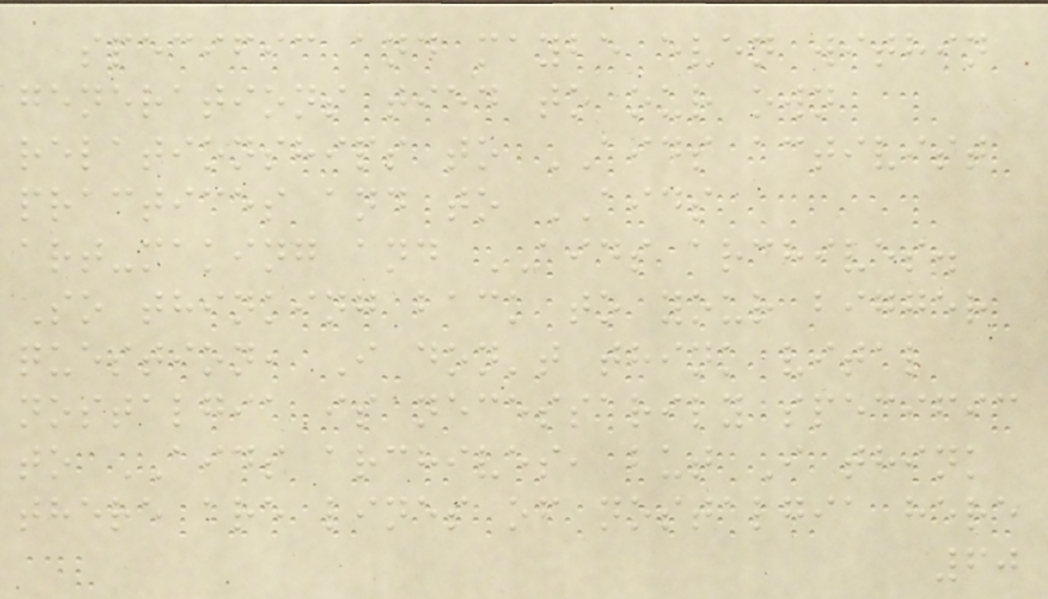specific and maybe even within
generations tied to our own
relationships to AIDS activist
practices and to AIDS
art-making and AIDS archives.
So thinking back to your bigger
question, I don't think vital
nostalgia is necessarily specific
to AIDS archives, but I think
there are lines of nostalgia here
60
